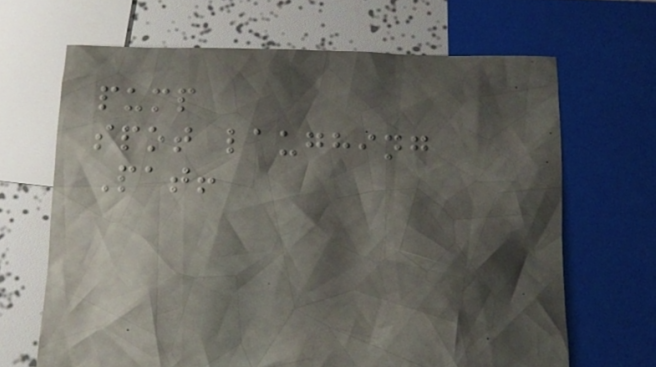pump
spot laughing
Pat!
